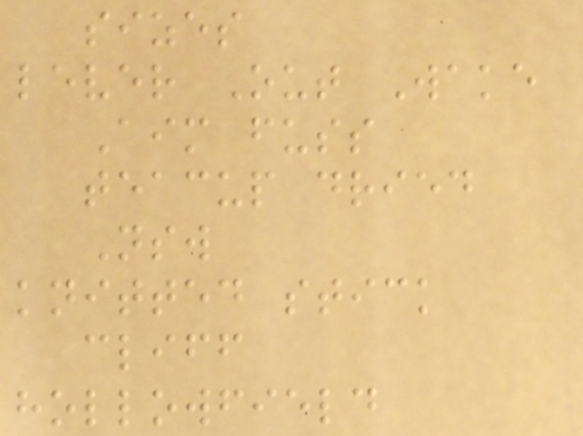sizes
lever Out Wake
Aim fuss
teacup dried
Nsw
knitted stick
cliff
hollowfield
